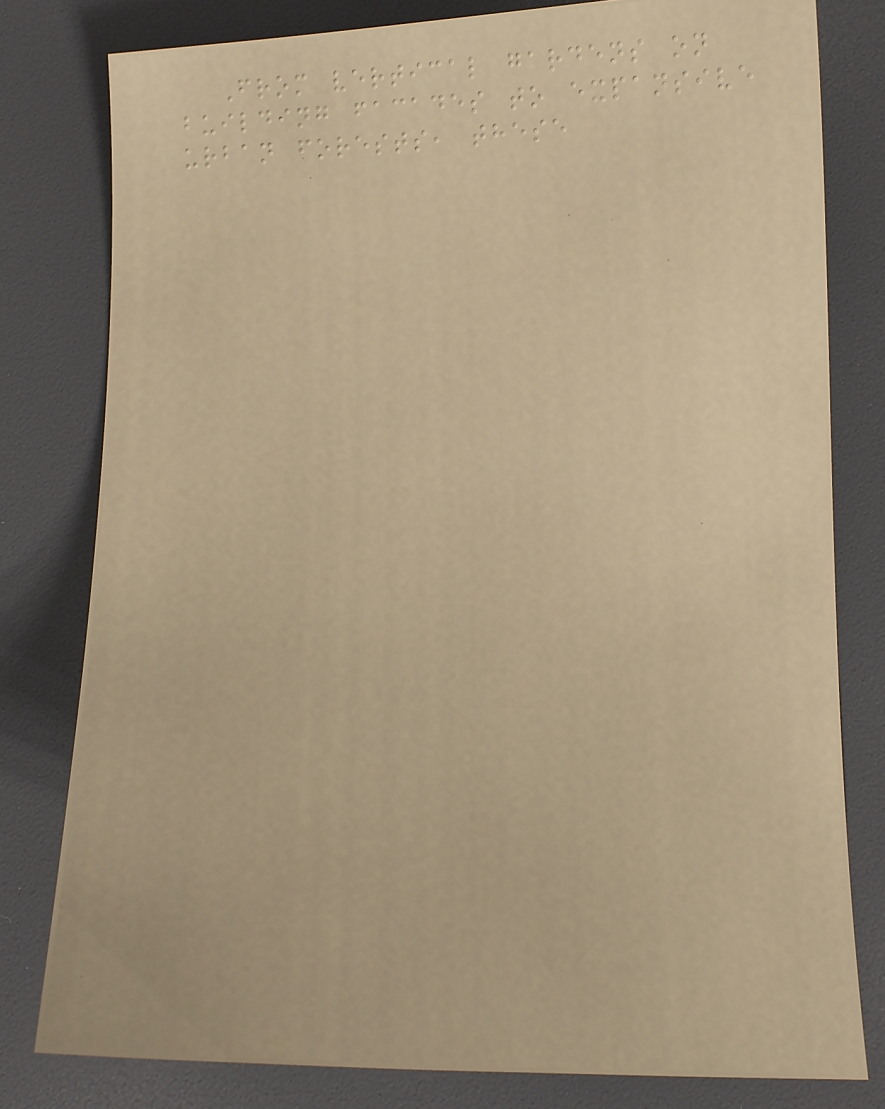From vertical gardens on
building facades to expansive
urban forests, these
